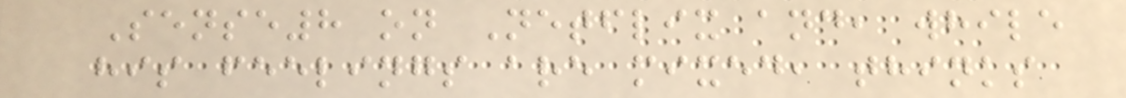Sense8 on Netflix and, while
his feelings are mixed, thinks
